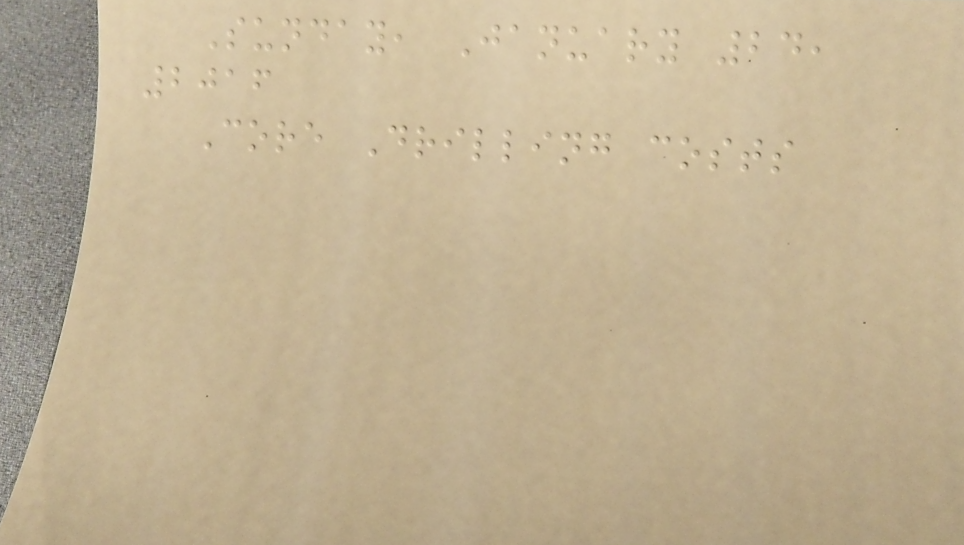Sunday, January 24,
2016
Core Drilling costs
